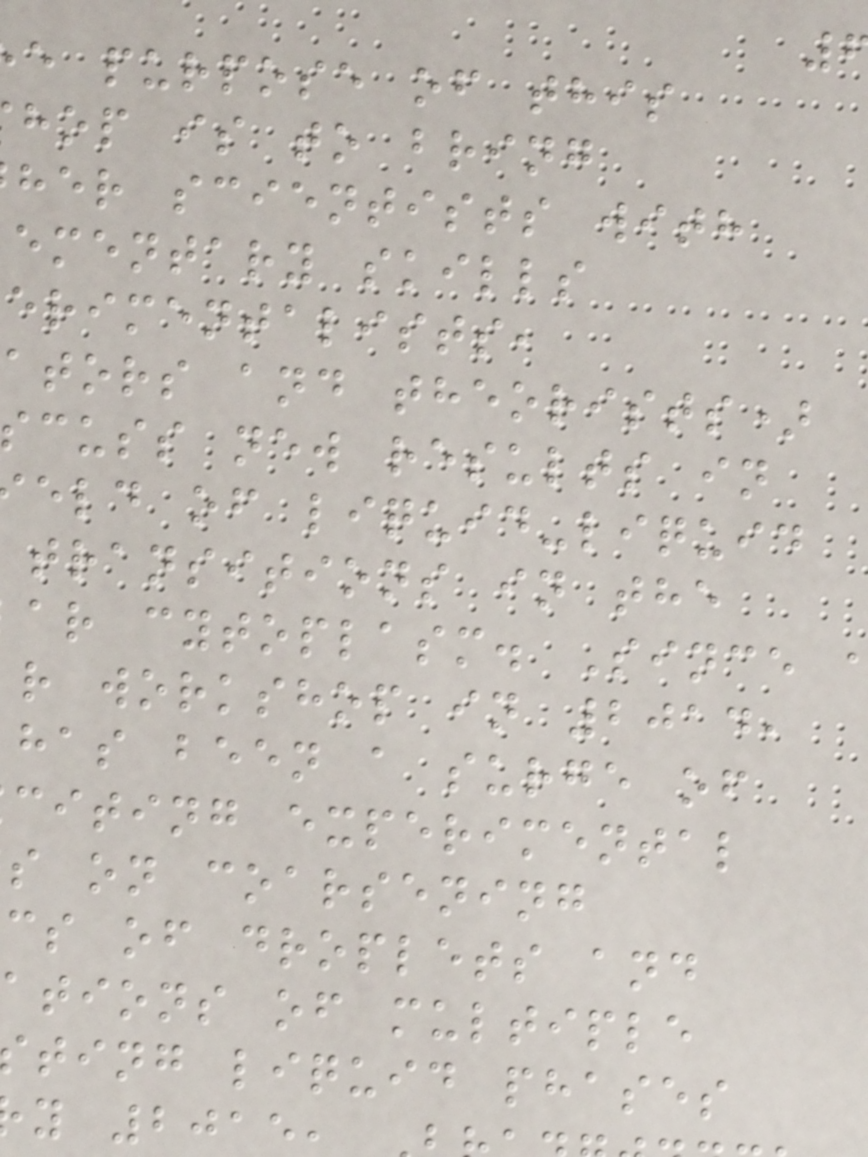e purpose of this
hop is to bring
her scientists with
ementary skills
erimentalists,
ators and theorists)
cuss new results in
eld of liquid-liquid
transitions in the
ar cytoplasm. Since
r workshop in 2014,
has been a surge of
citing experimental
s on coarsening
cs of droplets and
ations of multiple
ting liquid phases
y 2015
